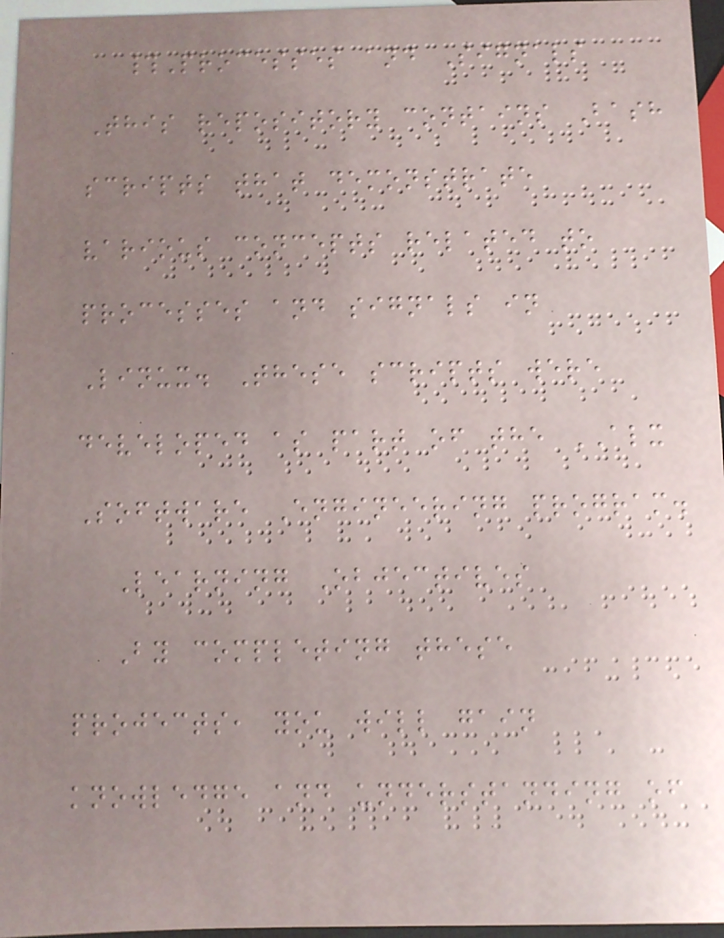#Processes and Signals
This repository contains Bash
scripts that demonstrate
various concepts related to
processes and signals in
Linux. These scripts were
developed as part of the ALX
Software Engineering program.
Learning Objectives
By completing these
projects, you will gain
knowledge and understanding of
